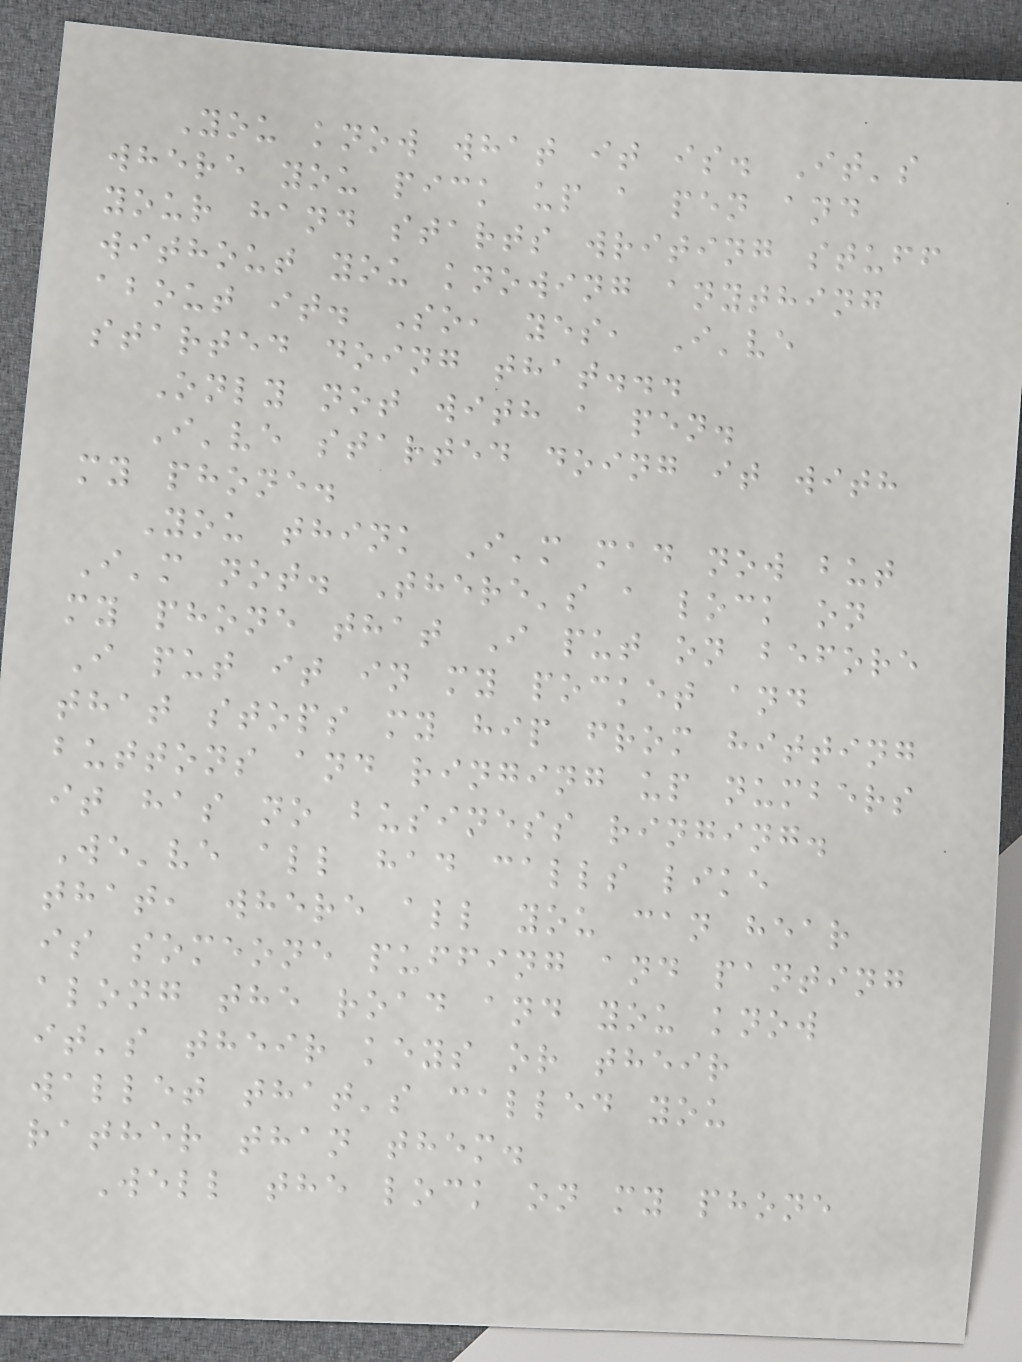You know what it is. It's
where you pick up a pen and
your hand starts writing stuff
without you knowing anything
about it. So, yes, I've
started doing that...
Only not with a pen.
I've started doing it with
my phone.
You think I'm mad now but
I'm not. There's a lock on
my phone that I put on before
I put it in my pocket and
that stops my hip from hitting
buttons and ringing up numbers
it has no business ringing.
We've all had calls like
that, where all you can hear
is someone puffing and panting
along the road and you know
it's their keys or their
wallet that's called you
rather than them.
Well the lock on my phone
